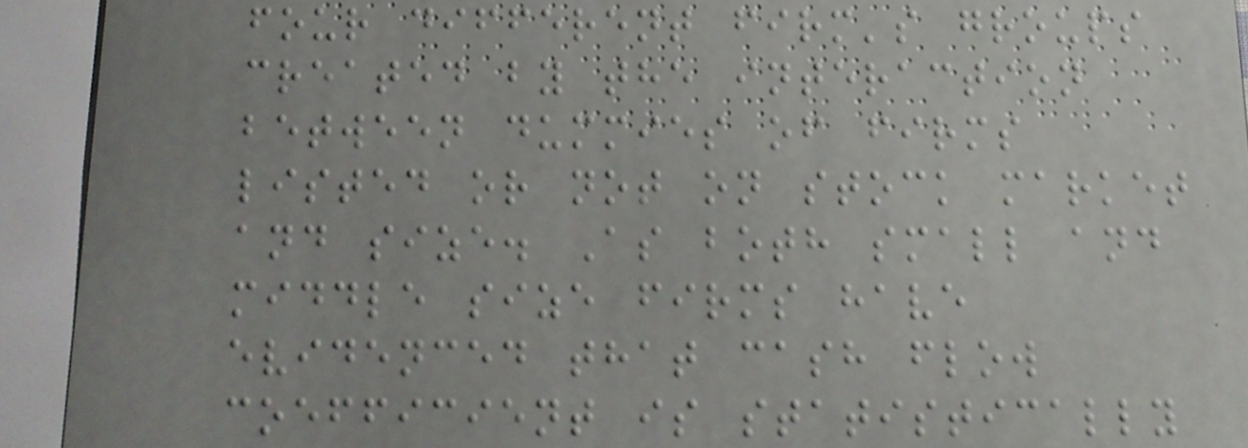four different firm's groups
created by the interaction
between dummies of firms
listed or not on stock market
and size. As both small and
middle size firms have
evidenced that cash flow
coefficient is statistically
